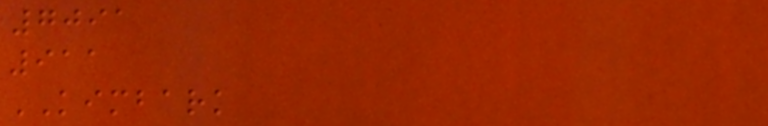7091
911
KIMBARK
